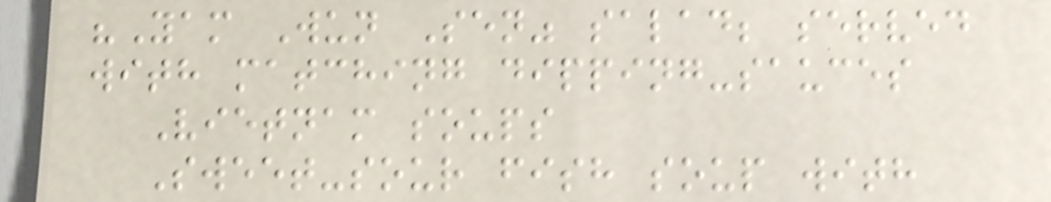"Yam Wun Sen" salad; served
with matching dipping-sauces
Vietnam soups
Sweet-sour fish soup with
